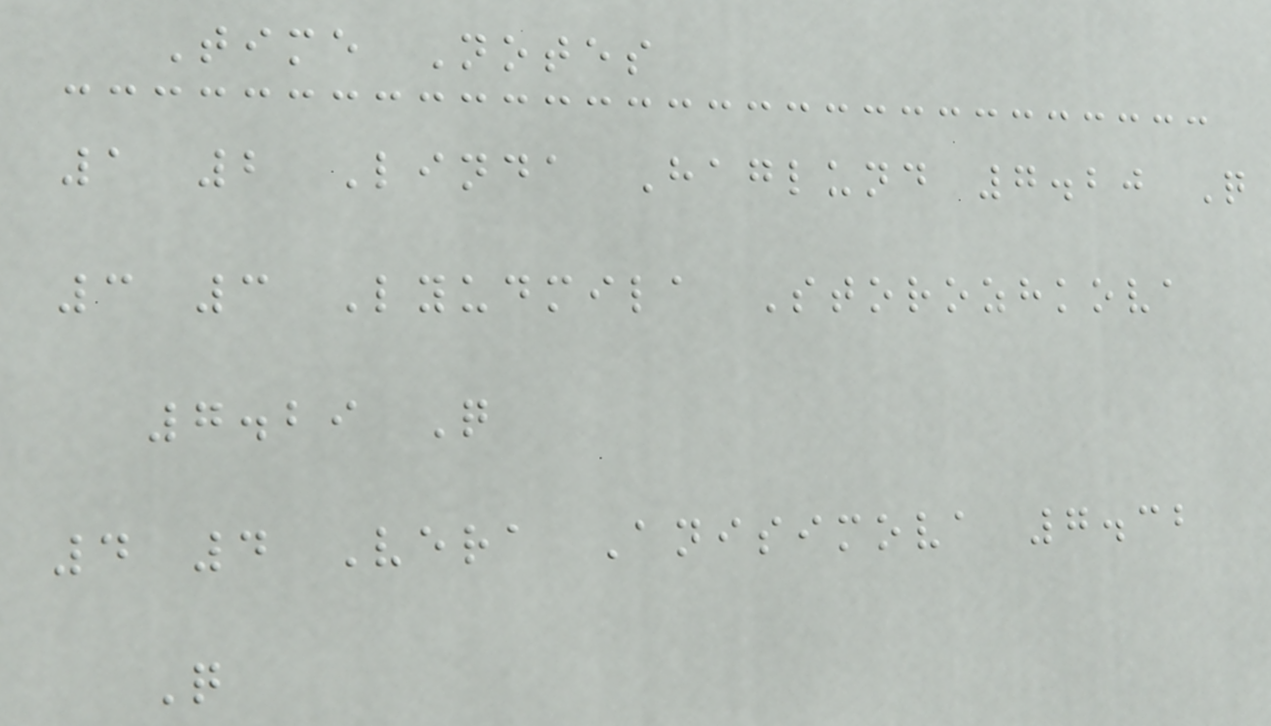Time Notes
1 2 Linda Haglund 7.20 Q
3 3 Lyudmila Storozhkova
7.29 Q
4 4 Vera Anisimova 7.32
Q
